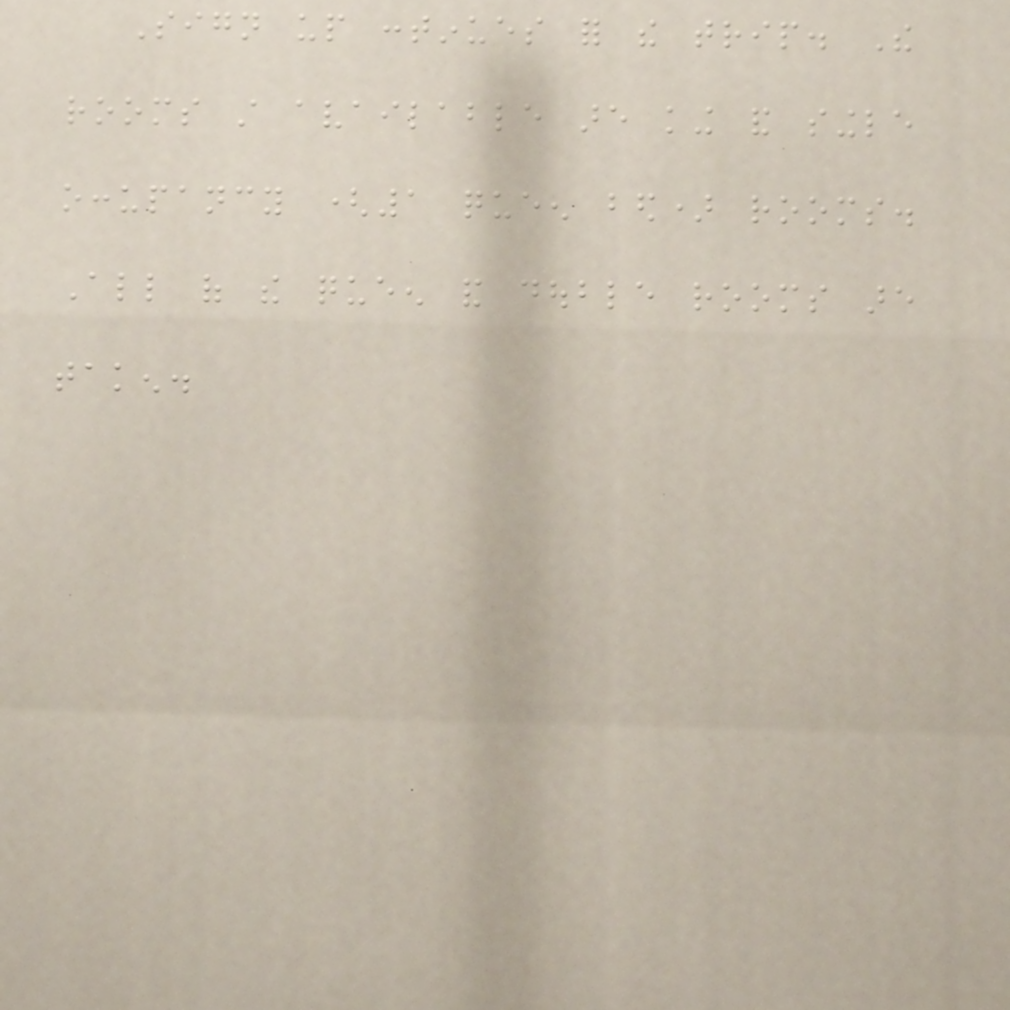Sign up continues for the trip. The
rooms still available are king and single
occupancy (1 queen bed) rooms.
All of the queen and double rooms are
taken.
